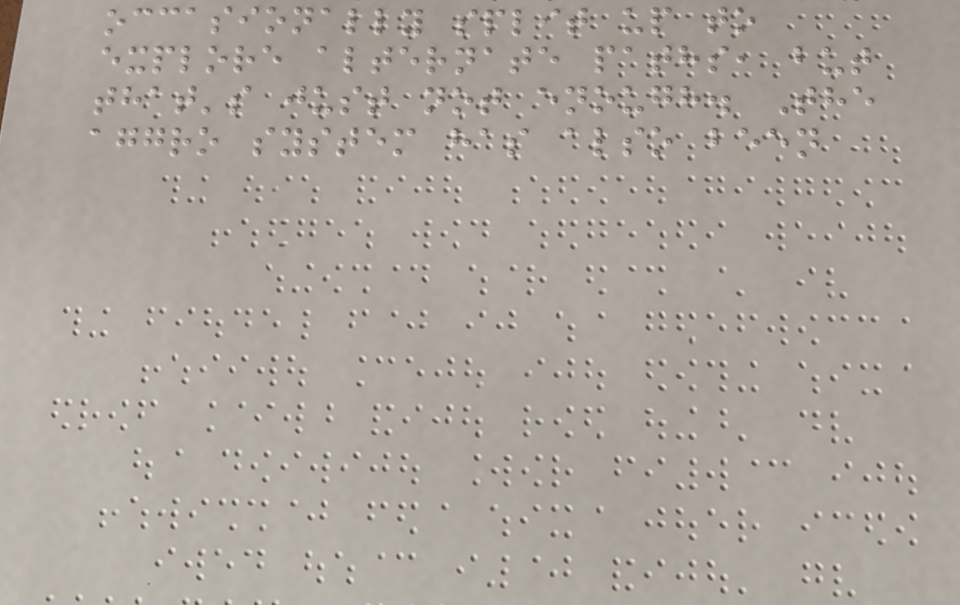occasionally split up to
explore alternate paths, but
that's just not enough. The
aggro system has also been
